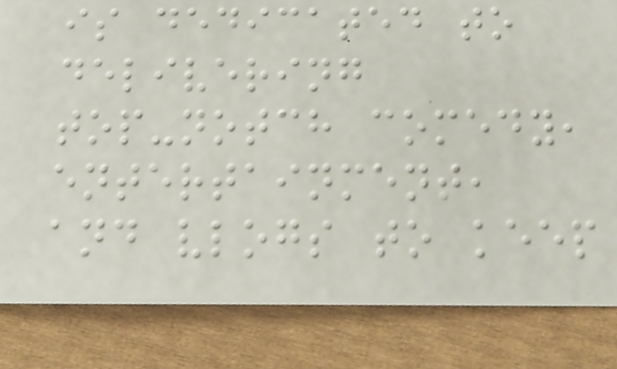is dedicated to
delivering
top-notch comedy,
entertainment,
and vlogs to keep
